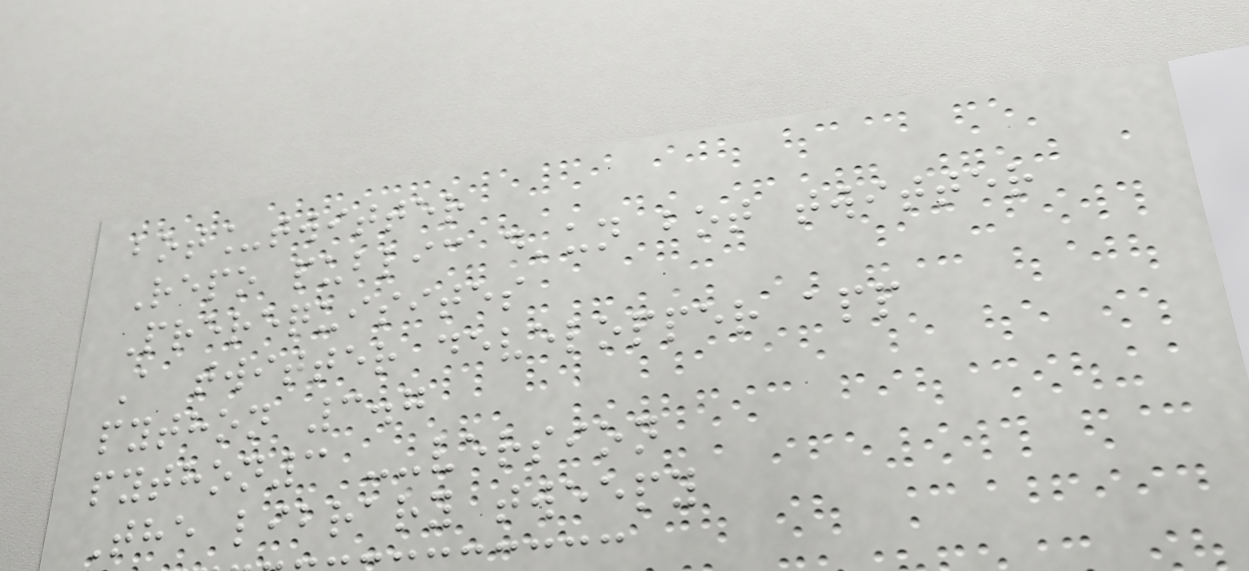bot_twitter
Repo public d'un bot twitter
Prerequisites
A twitter developper app
python 3.7
python3 --version
The library tweepy
